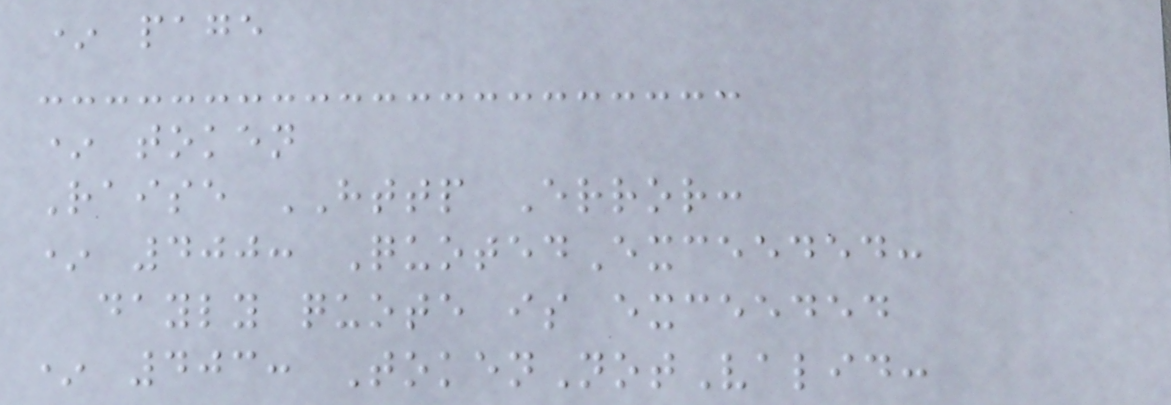* page
* token
Raise HTTP Error:
* 400: QuotedExceeded:
dayly quote is exceeded
* 403: TokenNotValid:
